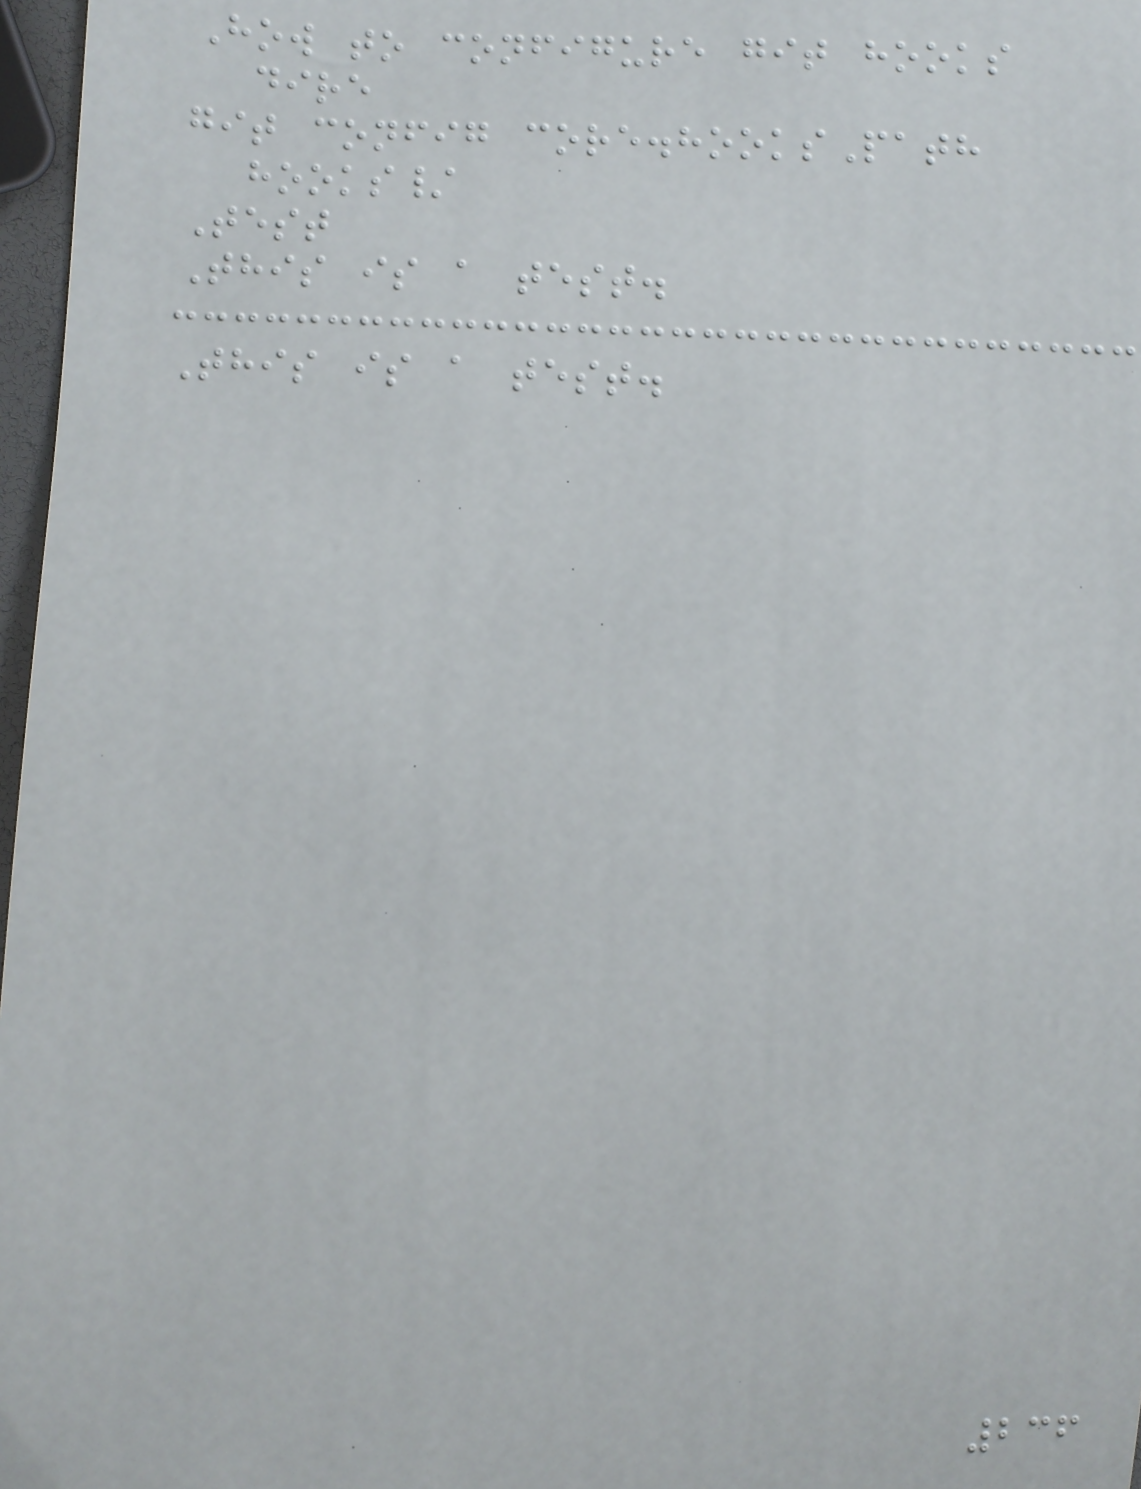How to configure git hooks
dire
git config core.hooksPath
hooks/
Test
This is a test.
This is a test.
236
